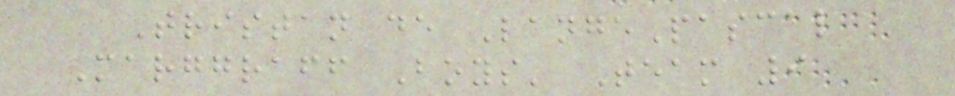Tristan de LangePascal
Marggraff Boys' Team 9
